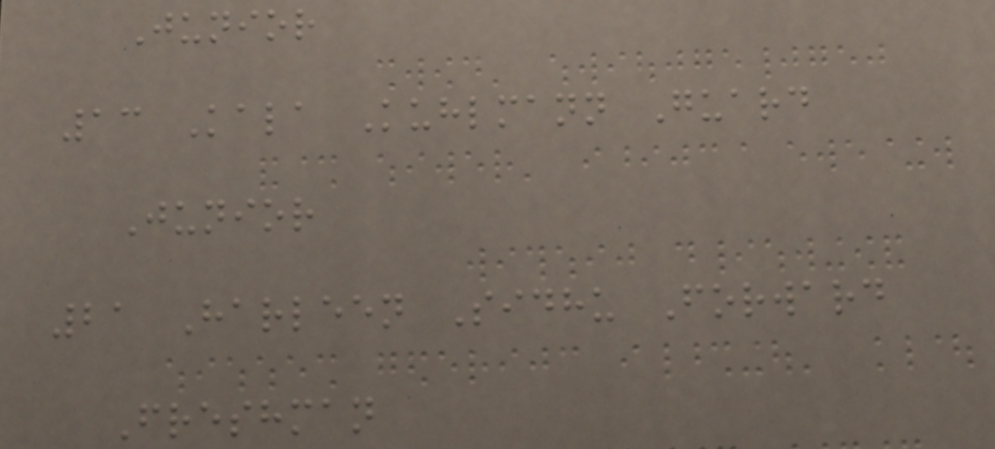Junior
13 Kala Kuhlmann Guard
Junior
21 Harleen Sidhu Forward
Freshman
